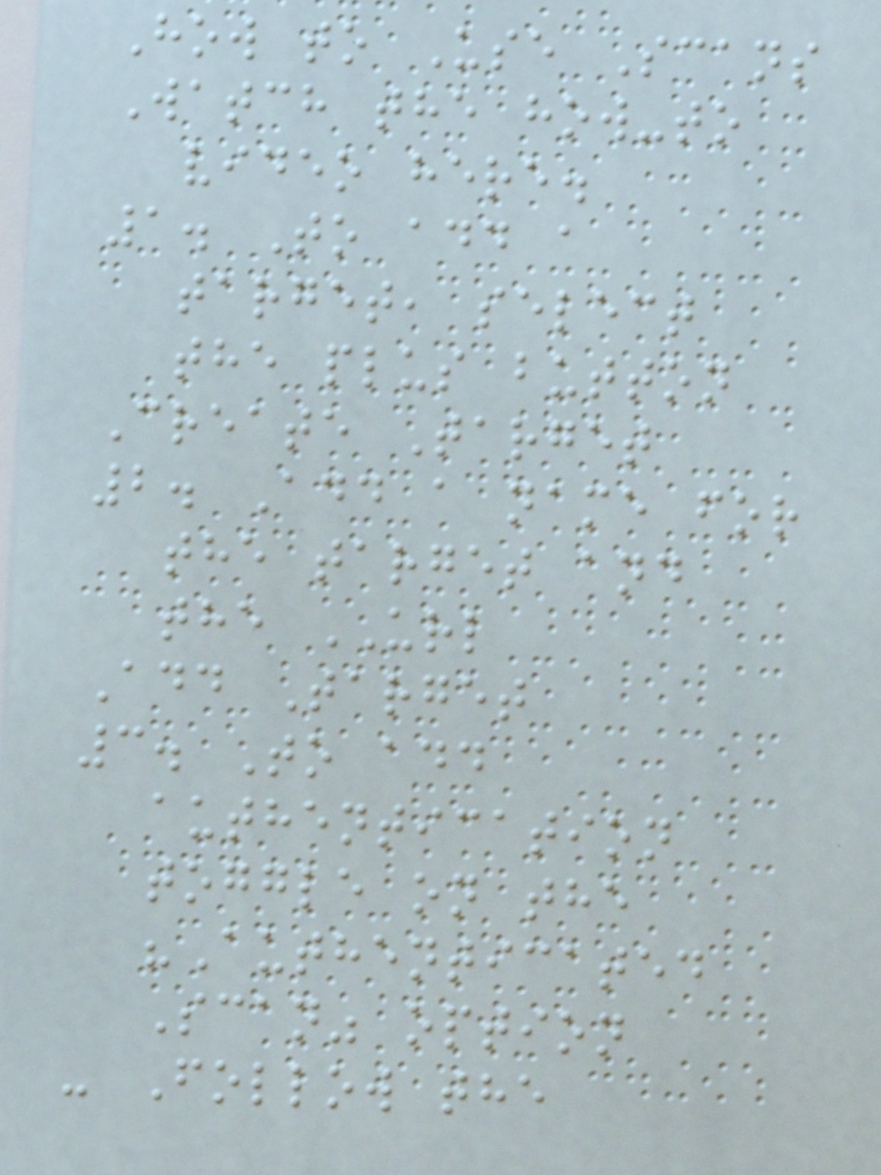How to Use Scans
Watch the how-to
video here.
1. To add a
target, select
the plus button
Create Target
2. Add a name for
the target and
the URL
Add Target
3. To add
authentication
toggle on the
"Authenticated
Scan" option
- Follow the
